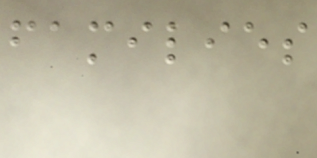families
